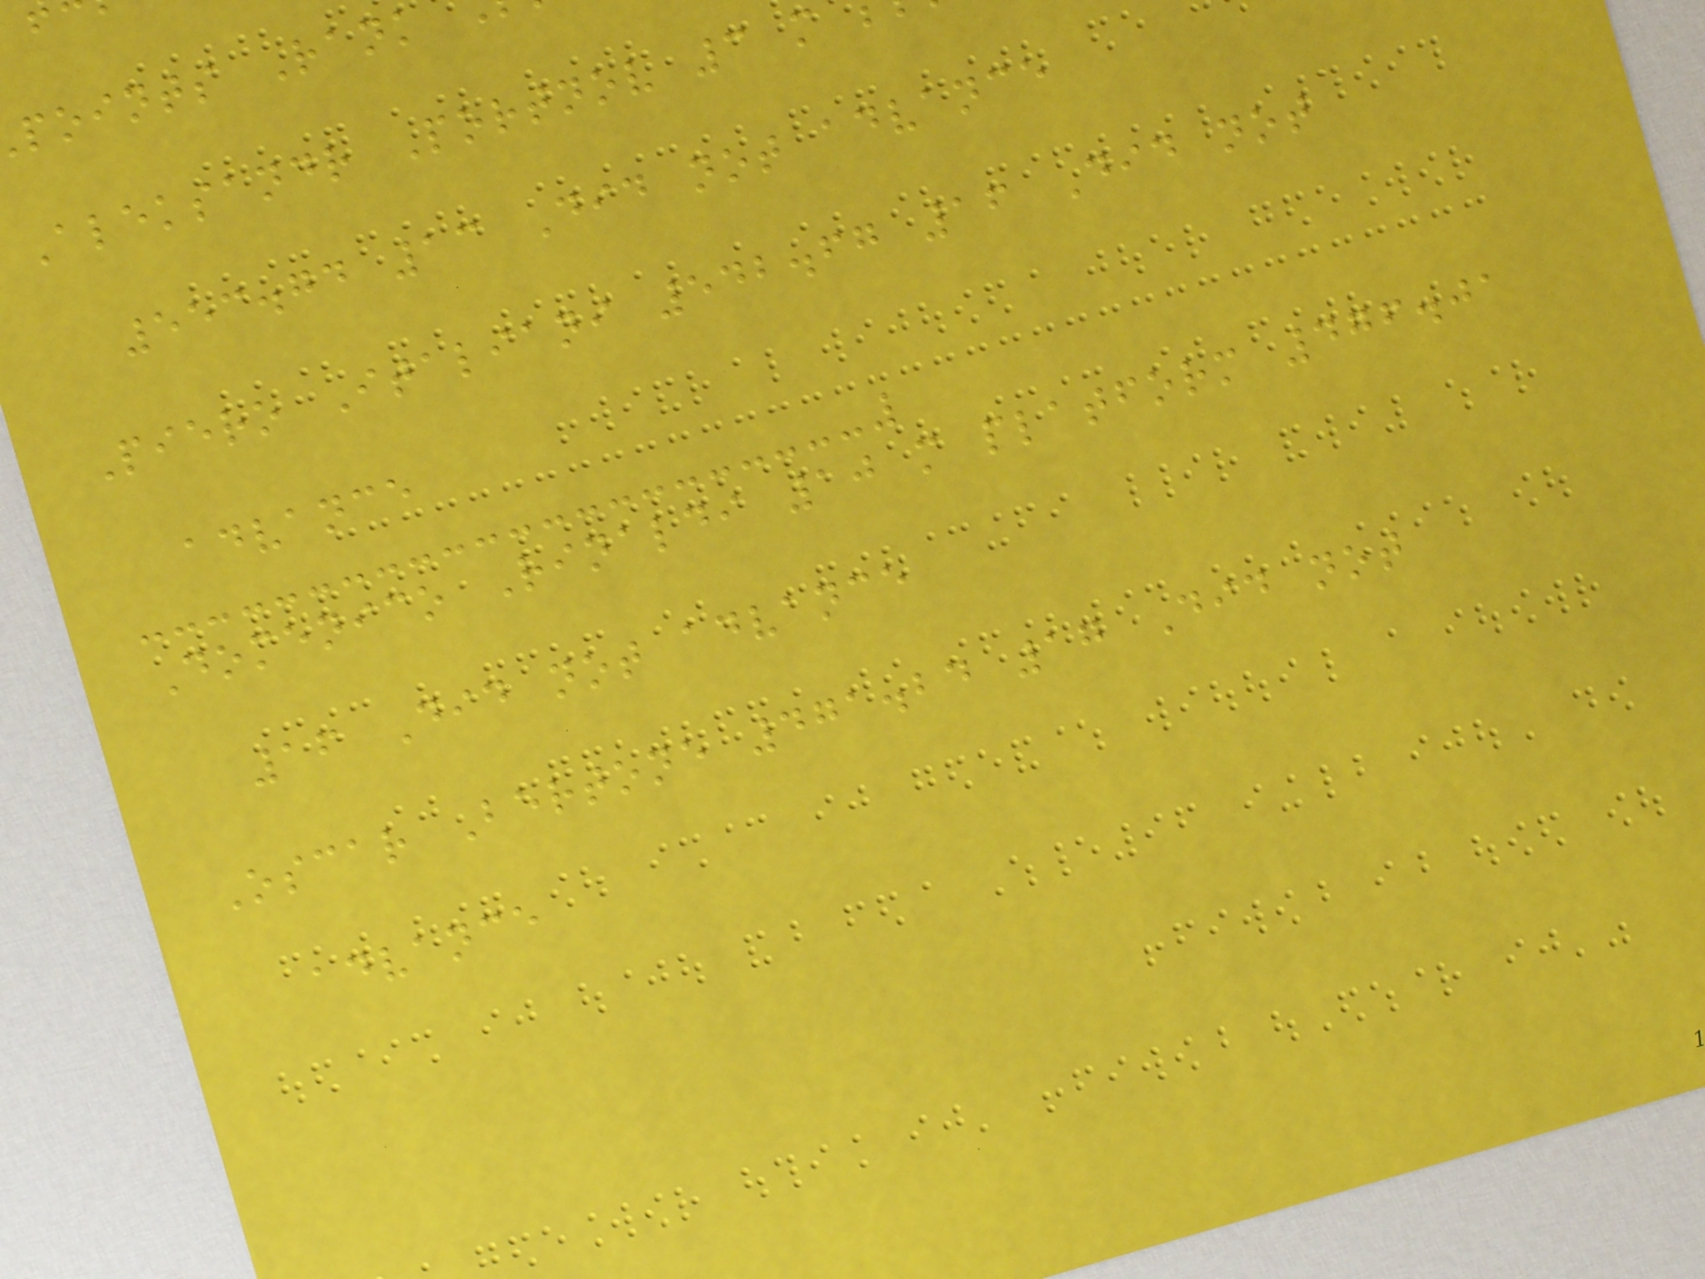points Rank
Aleksandr Portnov 3 m
553.74 13 Did not advance
Piero Italiani 542.67 16 Did not
advance
Domenico Rinaldi 10 m platform 476.01
16 Did not advance
Oscar Bertone 471.24 17 Did not
advance
